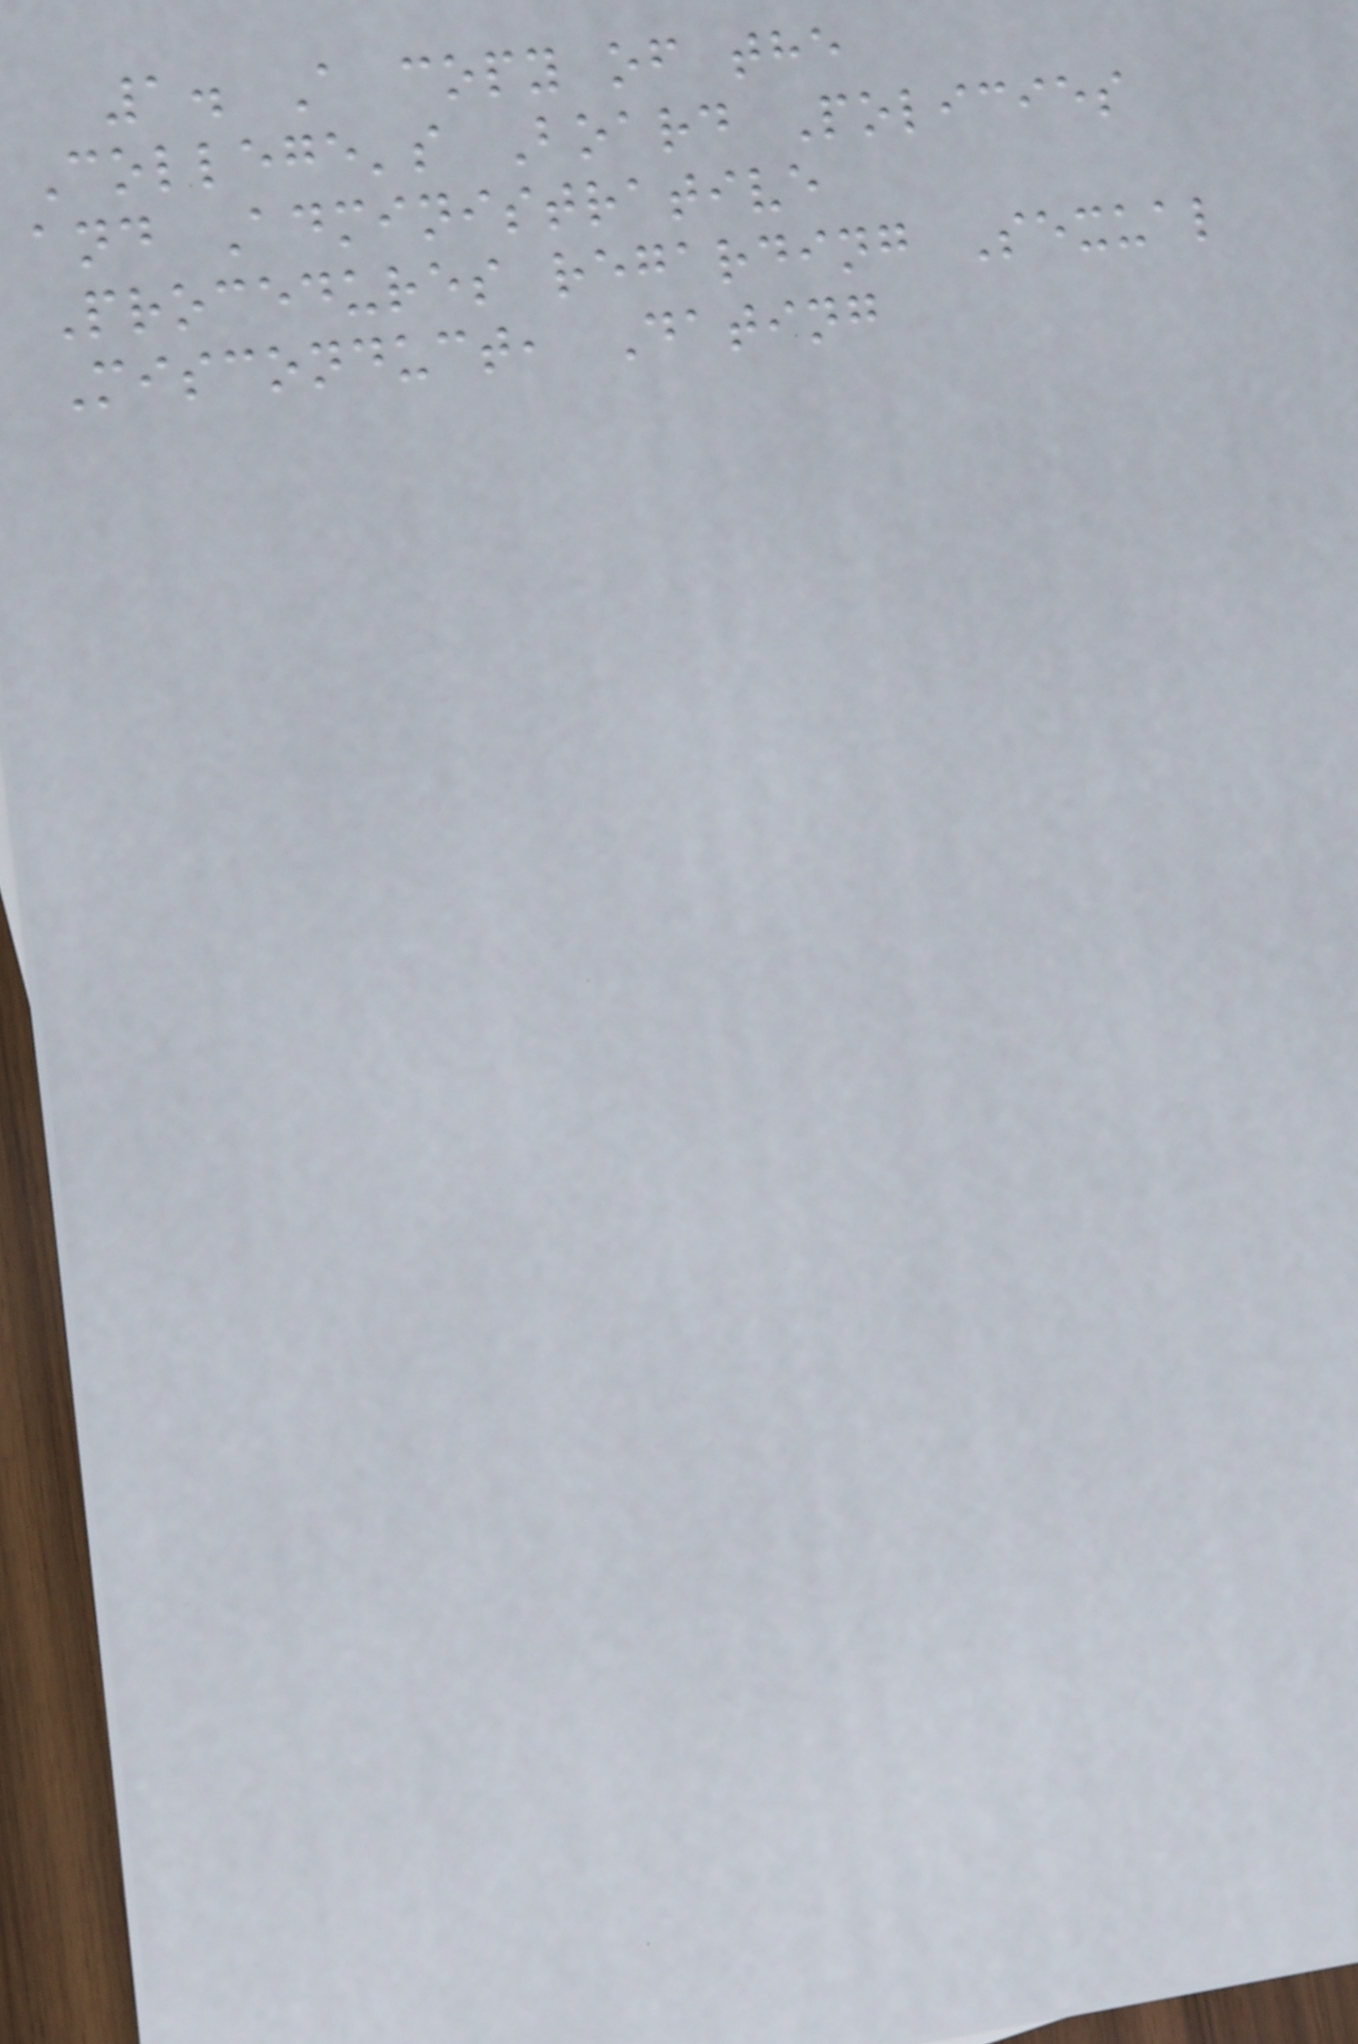1. A copy of the
College's Board Policies
and Administrative
Procedures regarding Sexual
Misconduct, Dating
